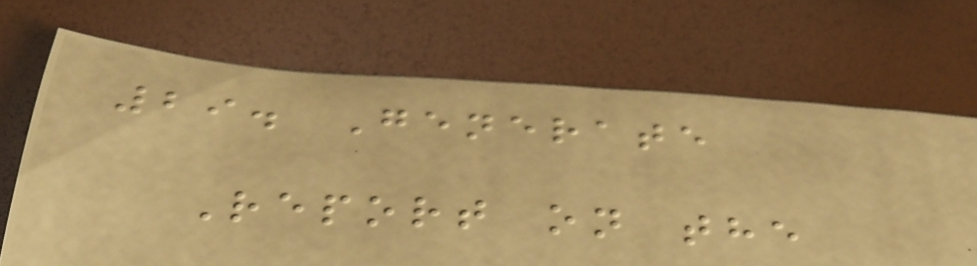29. Generate
Report on the
